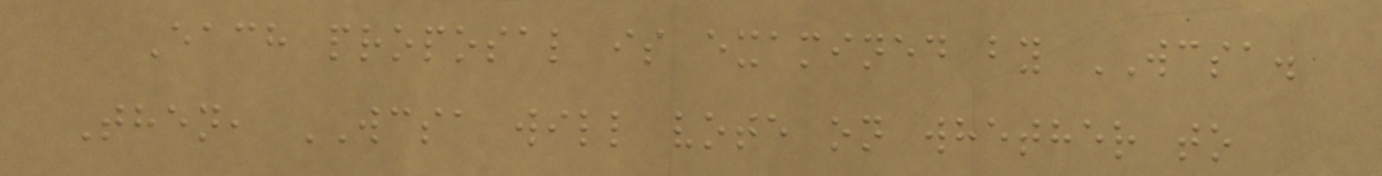Each proposal is examined by WCSA.
Then, WCSA will vote on whether to
